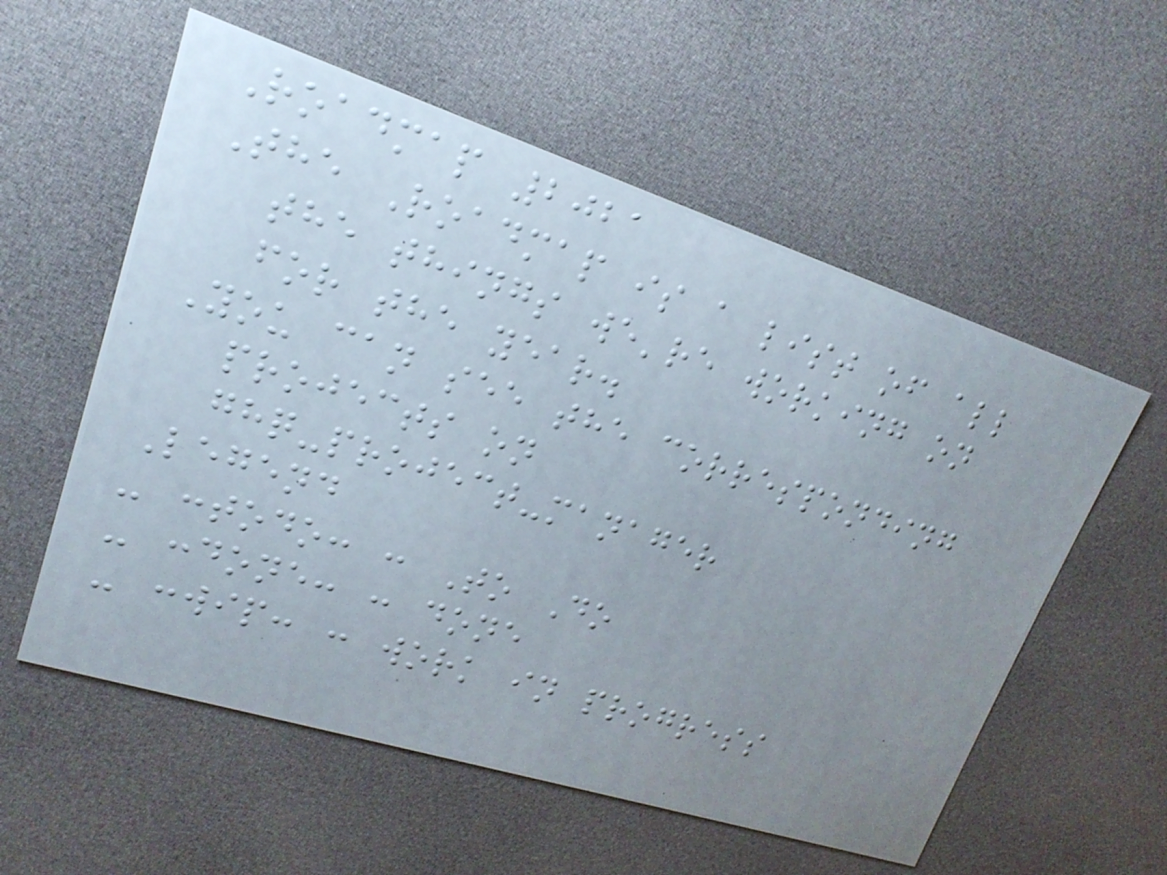Roadmap 2021
The Roadmap is a list of all
the things we're working on
for the year.
You can see the corresponding
projects on
ghq-project-manager
Legend
- :todo: : To Do
- :done: : done
- :wip: : work in progress
